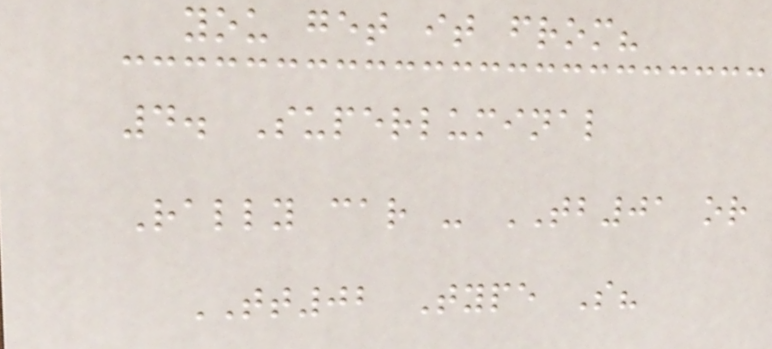you get it from?
4. Superluminal
Rally car - TB01 or
TT02 Type S?
